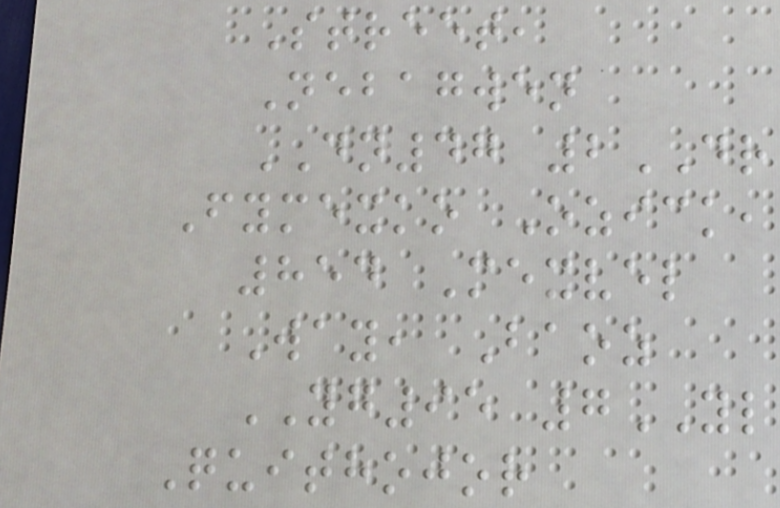Street,
Nebagwen
DN47 2DR
Fymexko Ozick,
854 Mexvel
Way, Baoz
YG95 7YL
Quithojor
